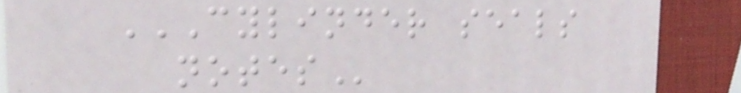CYLINDER SEALS
NOTES
